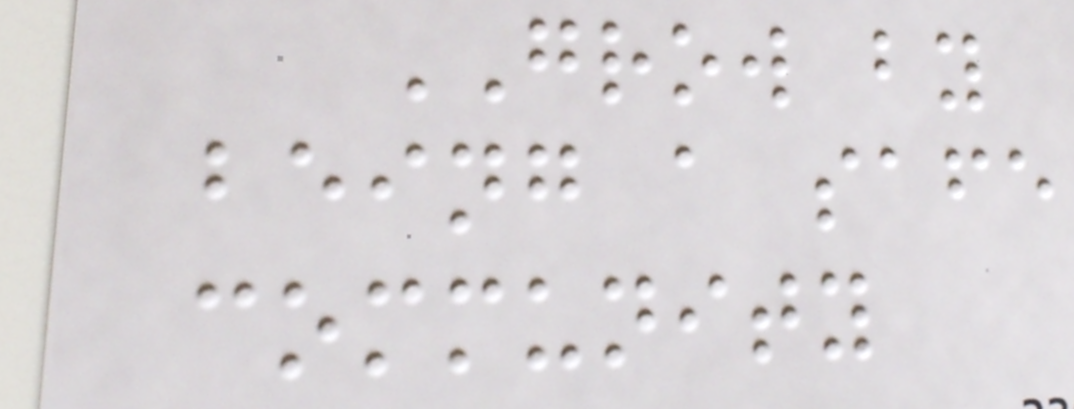GROW by
being a safe
community
